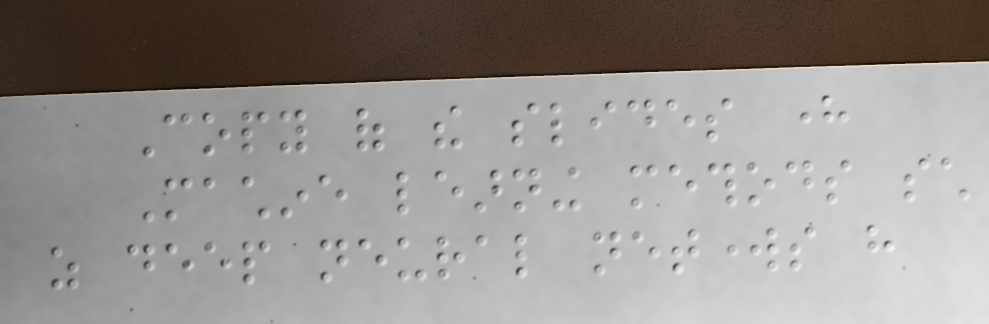Copy of the slides here
Machine learning methods such
as deep neural networks have
